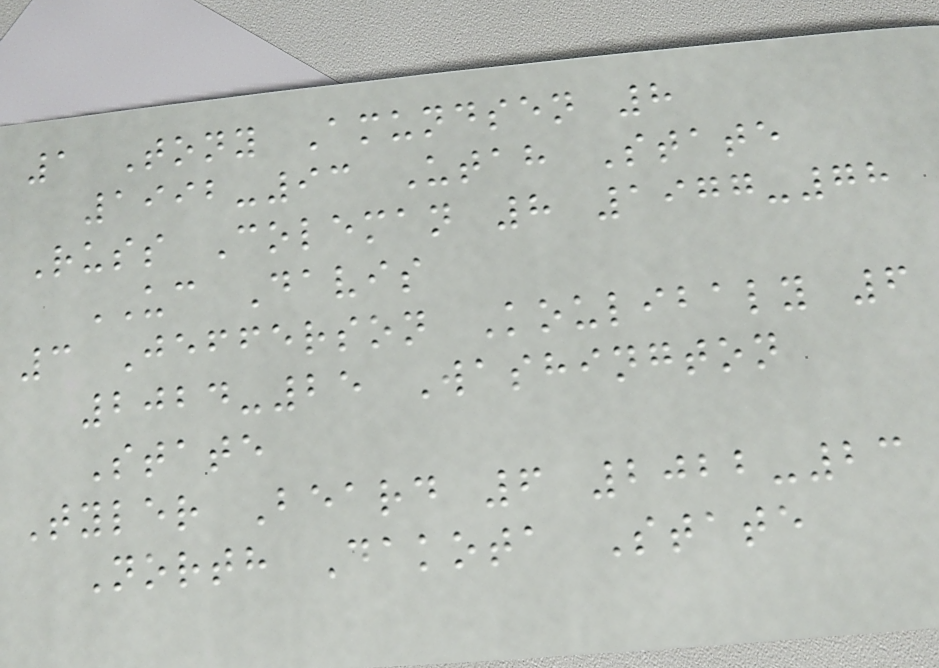1 Tony Amundsen 8
1992-93 Utah State
Russ Coleman 8 1977-78
UC Davis
3 Jefferson Koulibaly 6
2024-25 Washington
State
Tyler Beard 6 2022-23
North Dakota State
